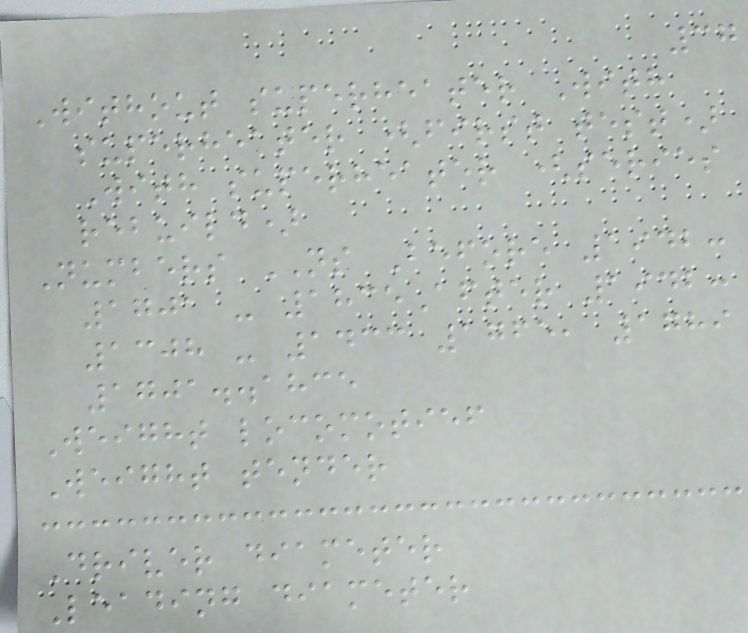37
Without superheater With
superheater (first test)
With superheater (series
rebuild)
Numbers NS Before 1942:
1701 - 1835After 1942:
1308 - 1433 1765, 1789
1701..1835
Weight locomotief
Weight tender
Driver diameter
Leading diameter
